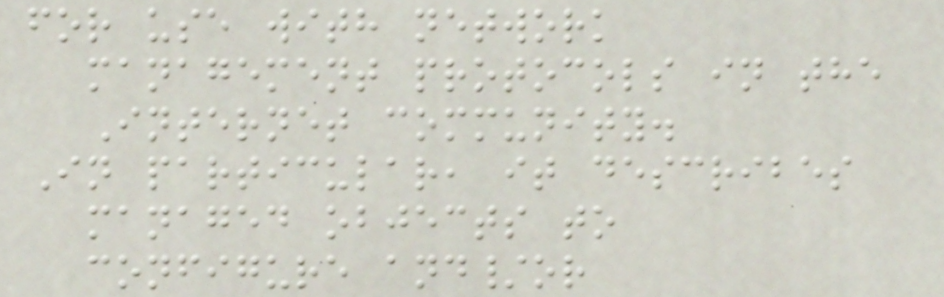for use with network
management protocols in the
Internet community.
In particular, it describes
managed objects to
configure and/or
